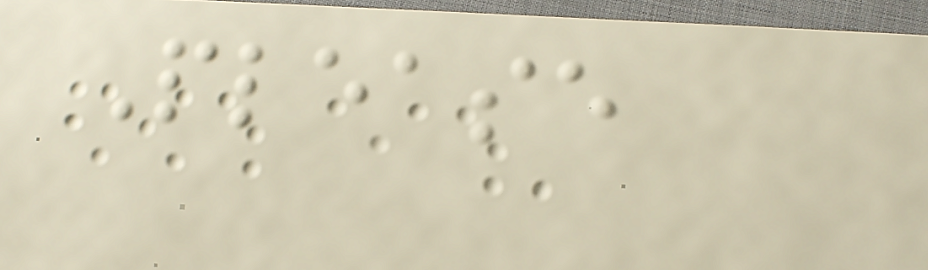Please
